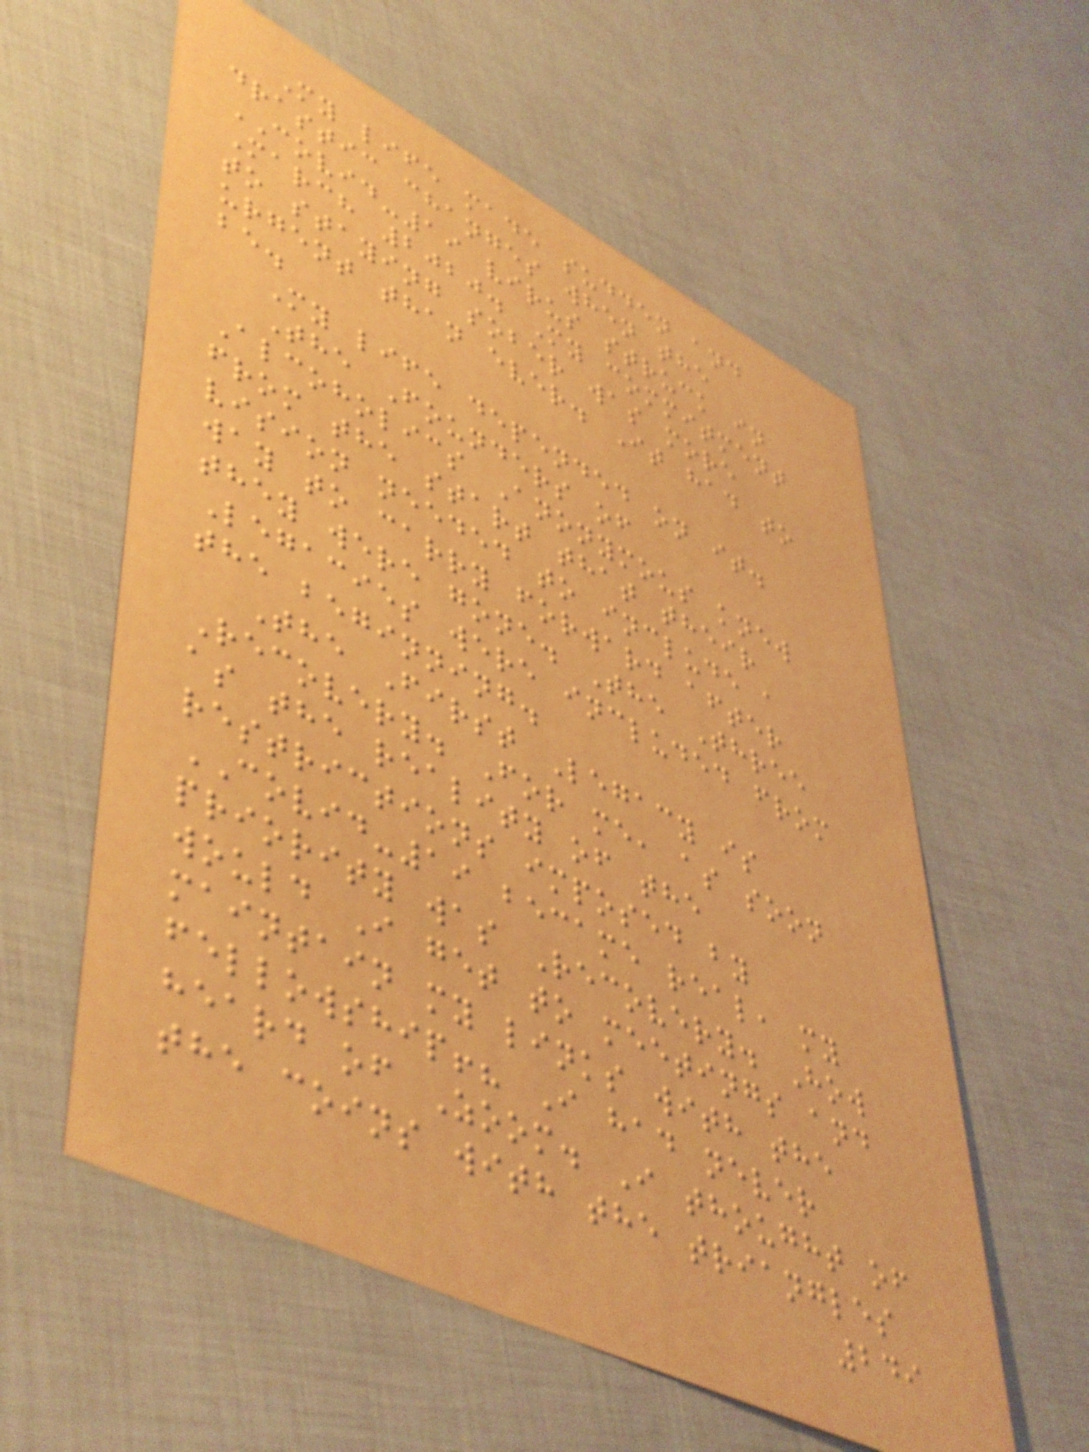My life made sudden and
drastic changes when the
COVID-19 virus struck in
March 2020. My commitment
to staying sober was more
urgent than ever. It had to
be.
My life depended on it.
The Founders of
Alcoholics Anonymous knew
from the start that their
vision needed to include a
way to carry forward after
they were gone. The Three
Legacies were included from
the beginning.
The First Legacy is
Recovery. For me, as soon
as the reality of the
restrictions imposed by
COVID-19 became real, my
priority was Recovery. How
would I get to meetings and
maintain my links with the
fellowship!? I had never
heard of Zoom. I thought of
the coins with the triangles
249
